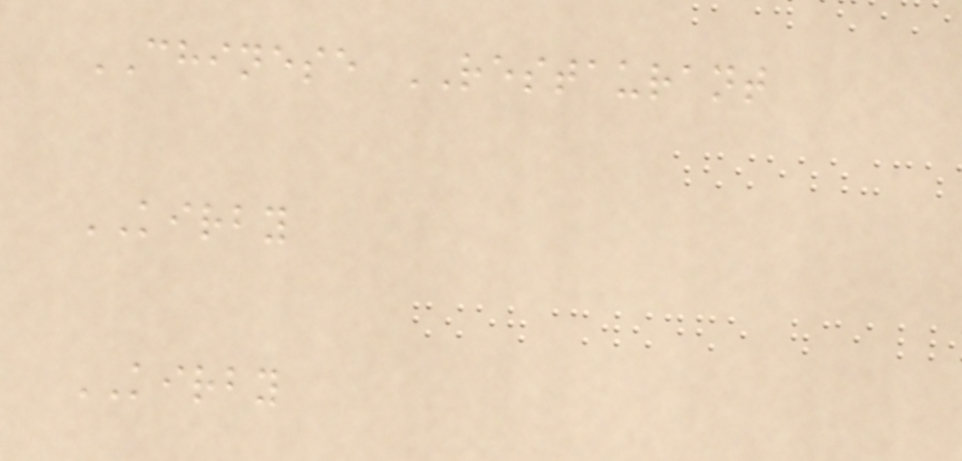CHINESE RESTAURANT
KIRBY
KIRBY
